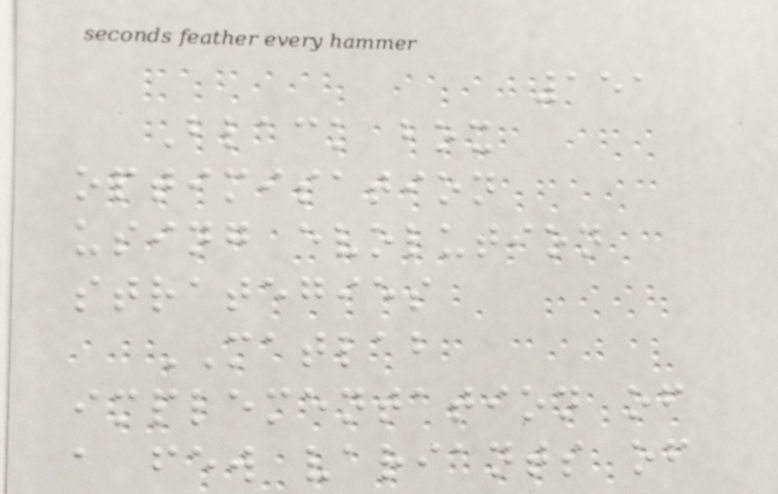151
Black box
optimisation
using evolution
strategies
MATLAB
implementation of
a few variants of
